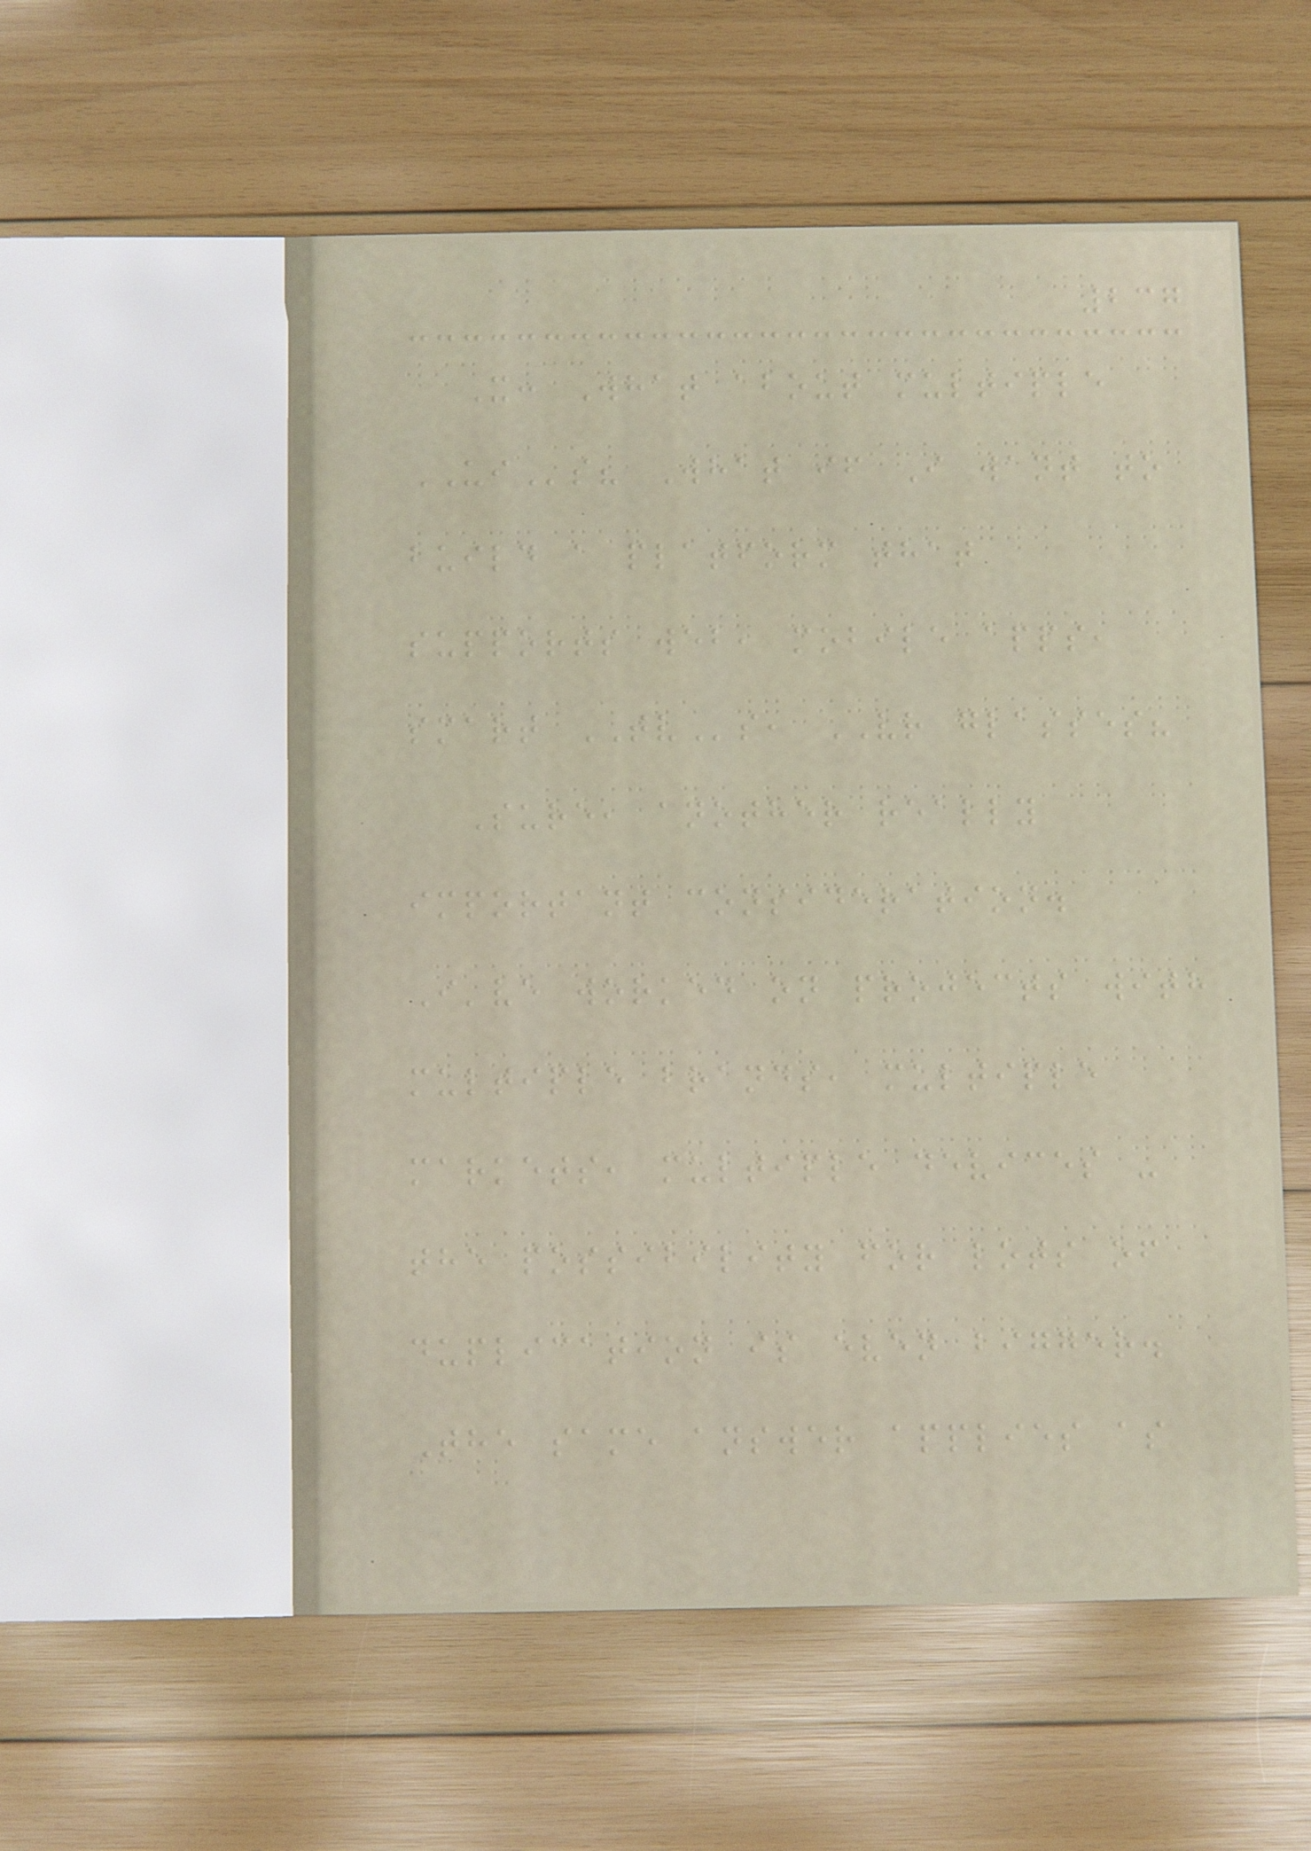237
X: What about multiple
UIs? What if I want to
build a platform that
supports web, mobile apps,
smart TVs, VR glasses?
Sure, another really
important consideration.
I've worked on projects with
multiple brands, multiple
markets, multiple devices -
the possibility for lots of
duplication is even bigger.
The same answer applies as
